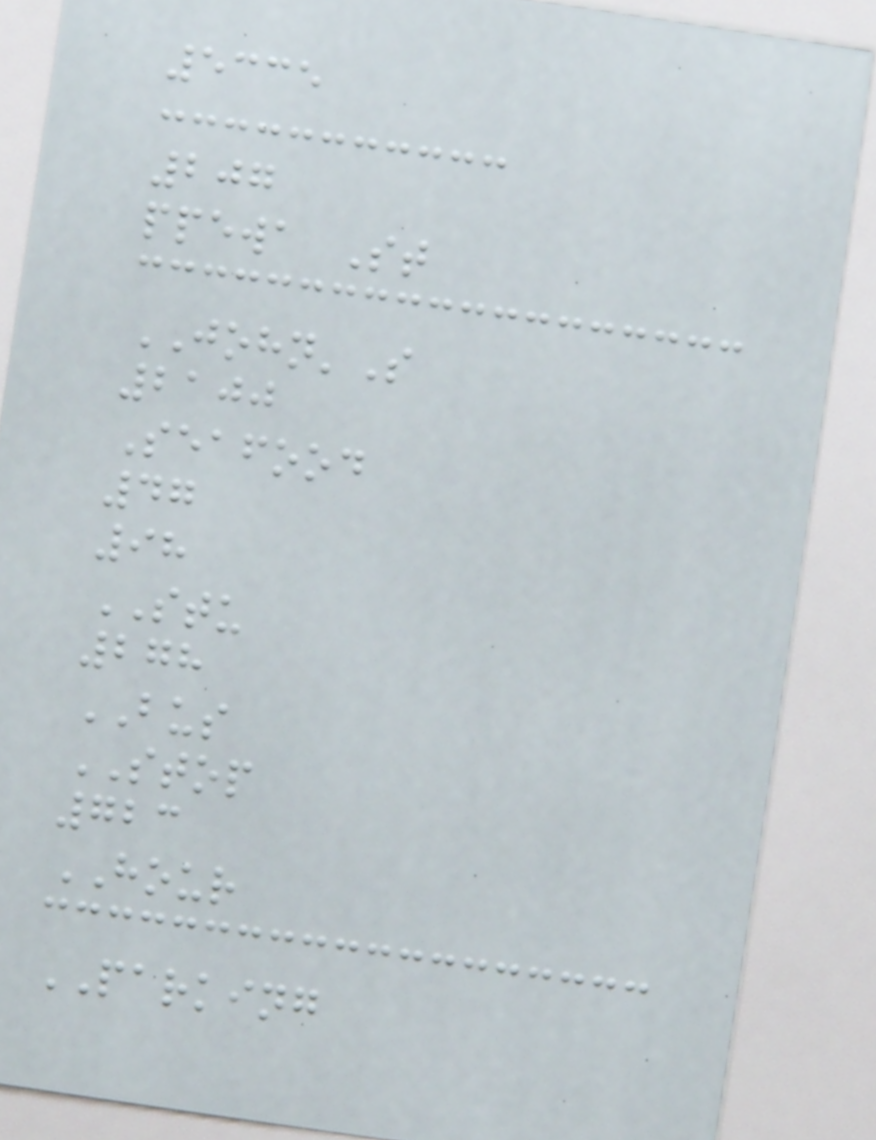5335
207
ppewa St
JOHN'S
2100
Seafood
47
98
STU
278
BUS
STOP
723
HOUR
PARKING
